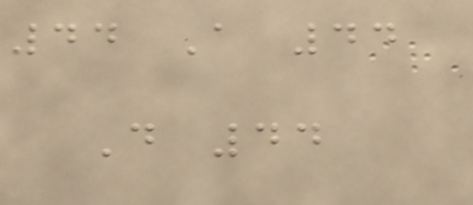44 A 44
D 44
